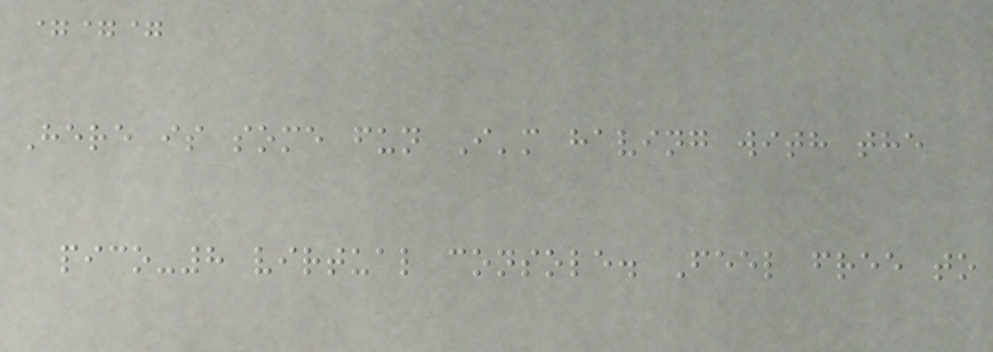===
Here is some fun I'm having with the
pico-8 virtual console. Feel free to
